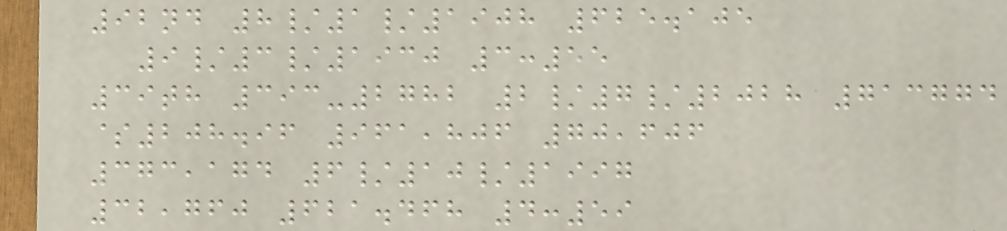92nd 8/1/1908 625.105
9/3/1930 3:55
39th 393-2782 2/7/2028 713774
$208.96 961,806 70,606
373,174 6/10/1997
32,760 621.468 4:59
